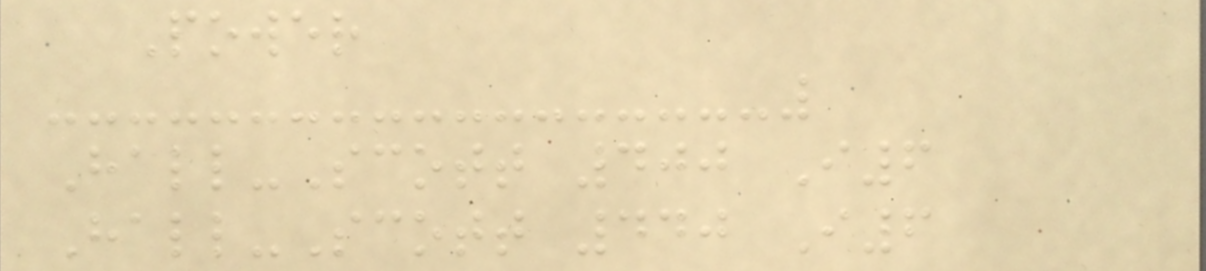Power
Hall-Scott 400 I6
Hall-Scott 440 I6
